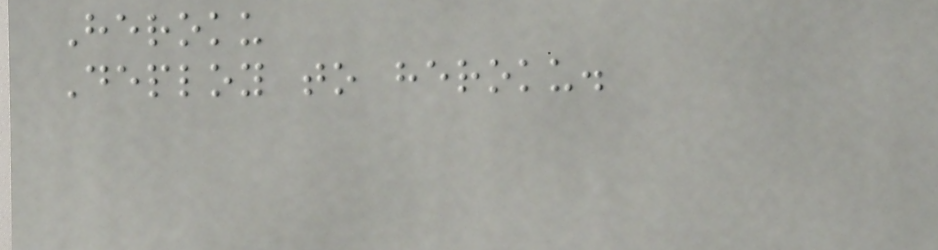Heroku
Deploy to heroku.
